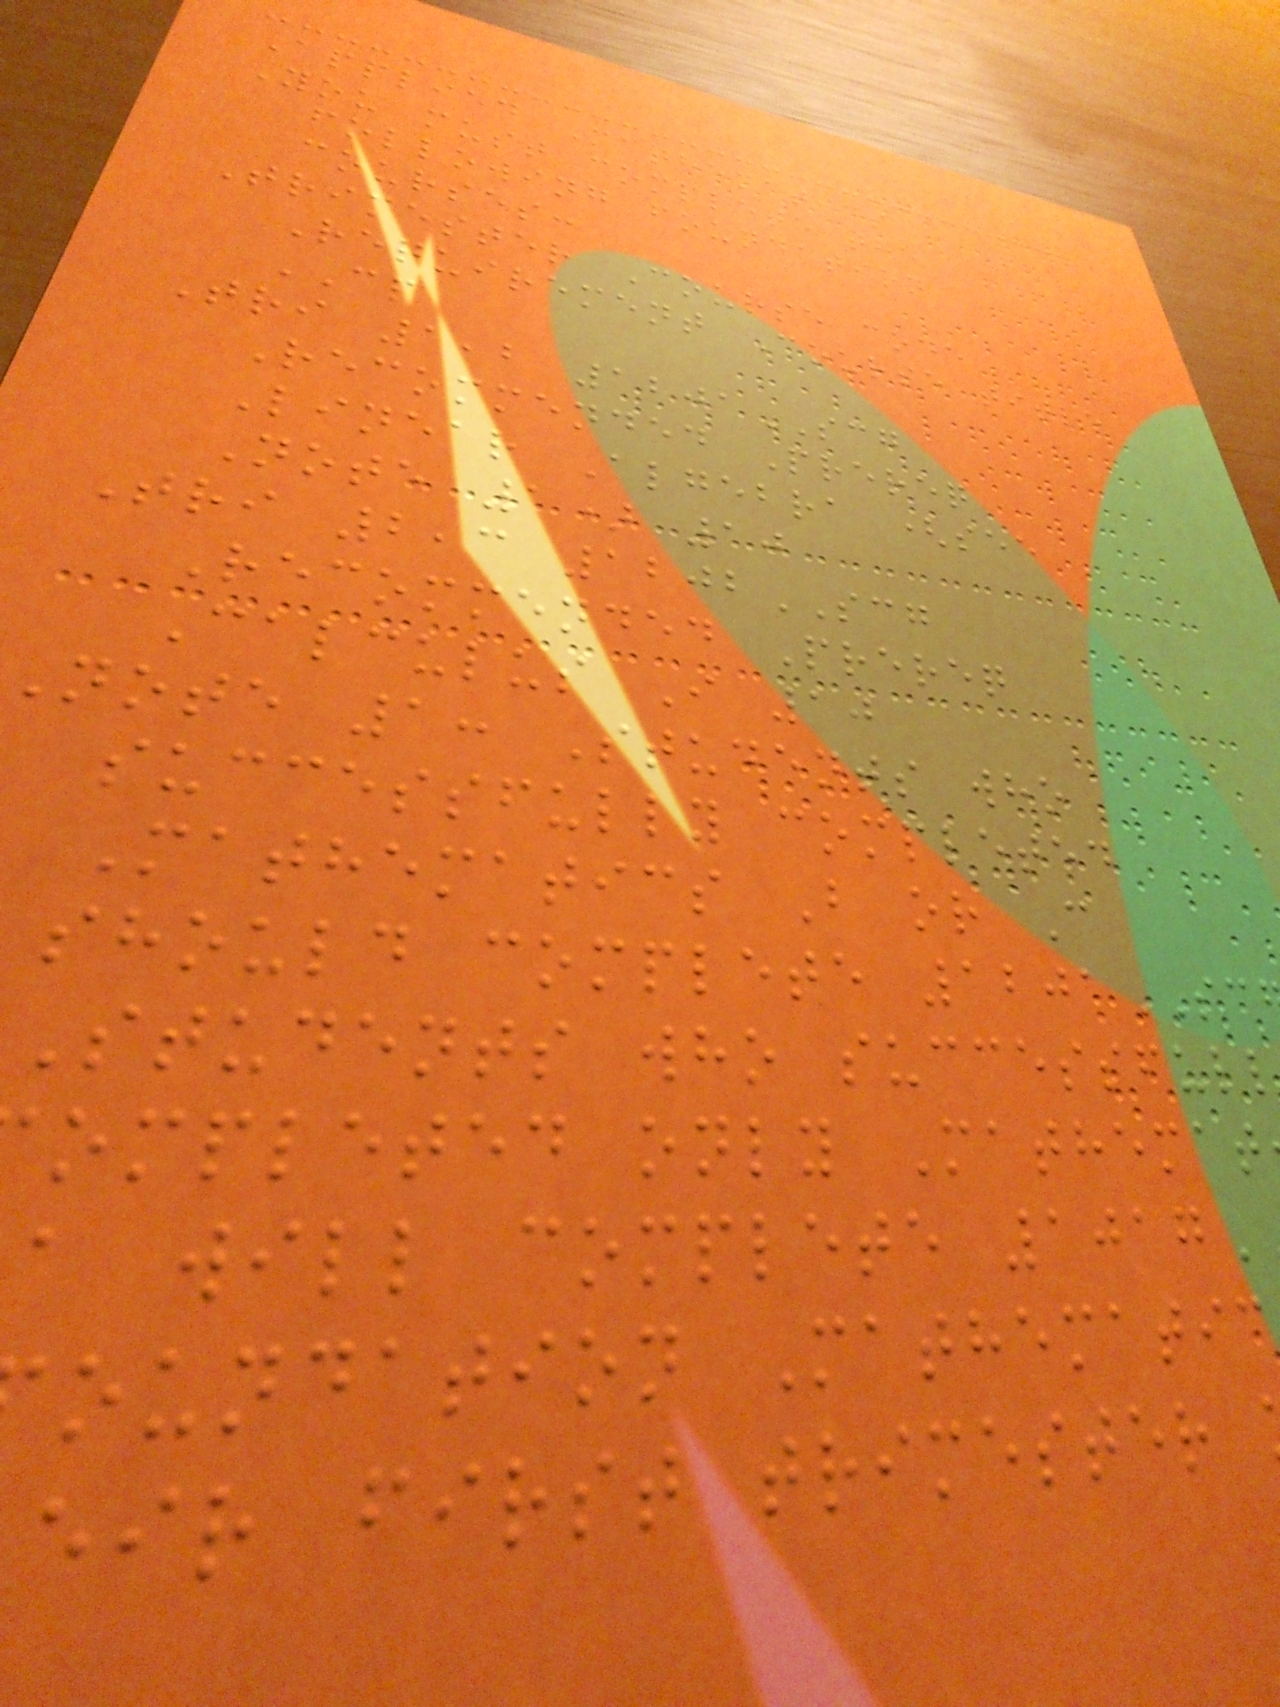Applied Mathematics
You must complete the
following foundation
courses:
Trimester Course code
Requirement Course title
CP
Tri 1,2 1201SCG
Recommended Prereq
Linear Algebra (see
Note 1) 10
Tri 2,3 1202SCG
Recommended Prereq
Calculus I 10
note 1: Students who
successfully completed
Mathematics B or C
should complete 1201SC
Students who successfull
ompleted only Mathemat
a will complete 1017
oundation Mathematic
eir first trimester
